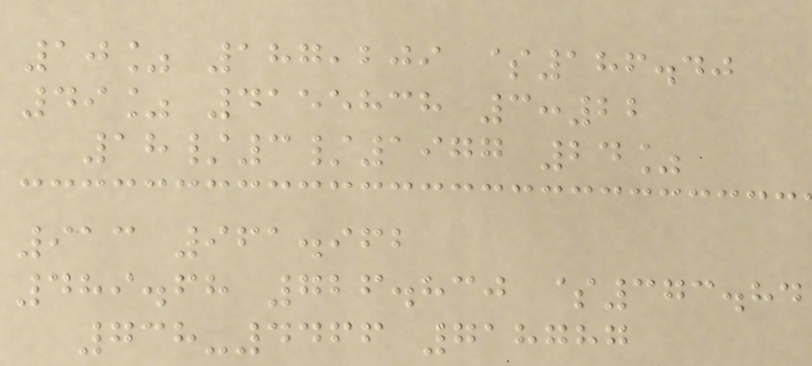10% 187,209 $186.40
49% 4155838 3:22
18/3/1977 24%
913 961.962
489.68 726.830 $373.84
738-4466 718787
